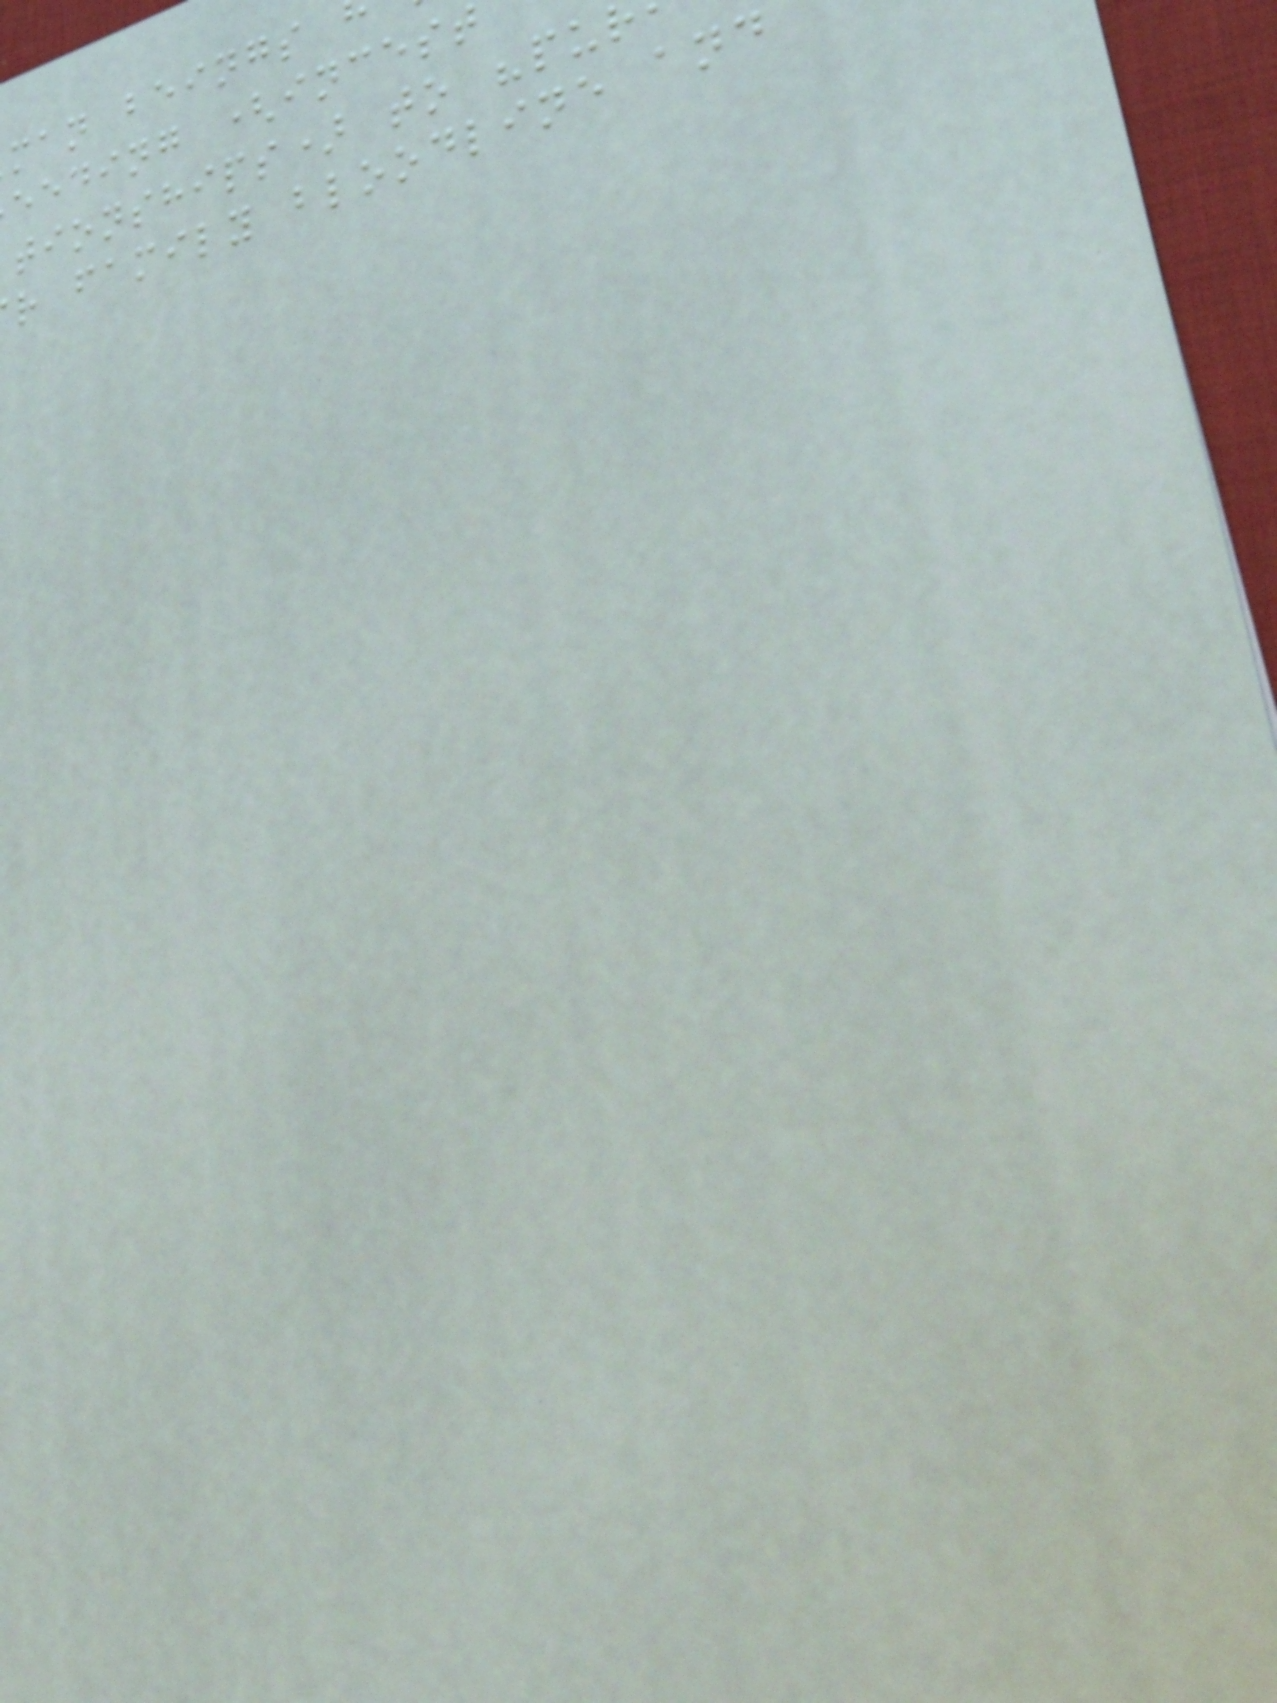man beings
eeding (incest
tionships) to "pu
r family bloodline and
